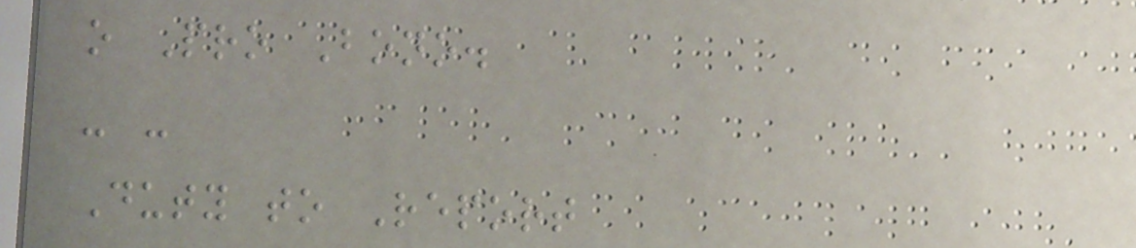o Pro Bono.
- -
Duty to Report
